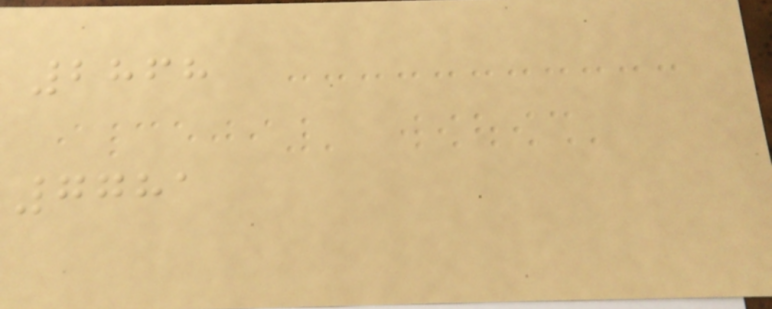2868
7781
